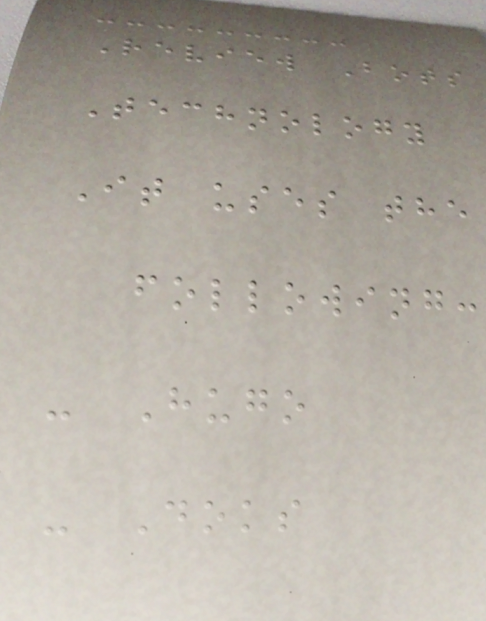Review Bots
Technology
It uses the
following:
- Hugo
- Doks
